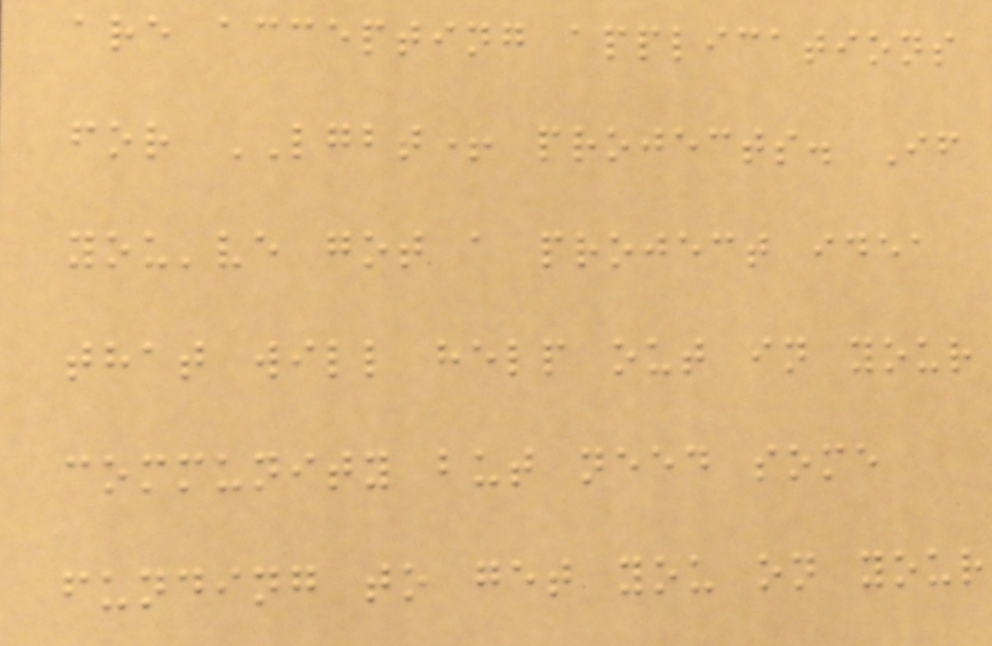are accepting applications
for LGBT+ projects. If
you've got a project idea
that will help out in your
community but need some
funding to get you on your
